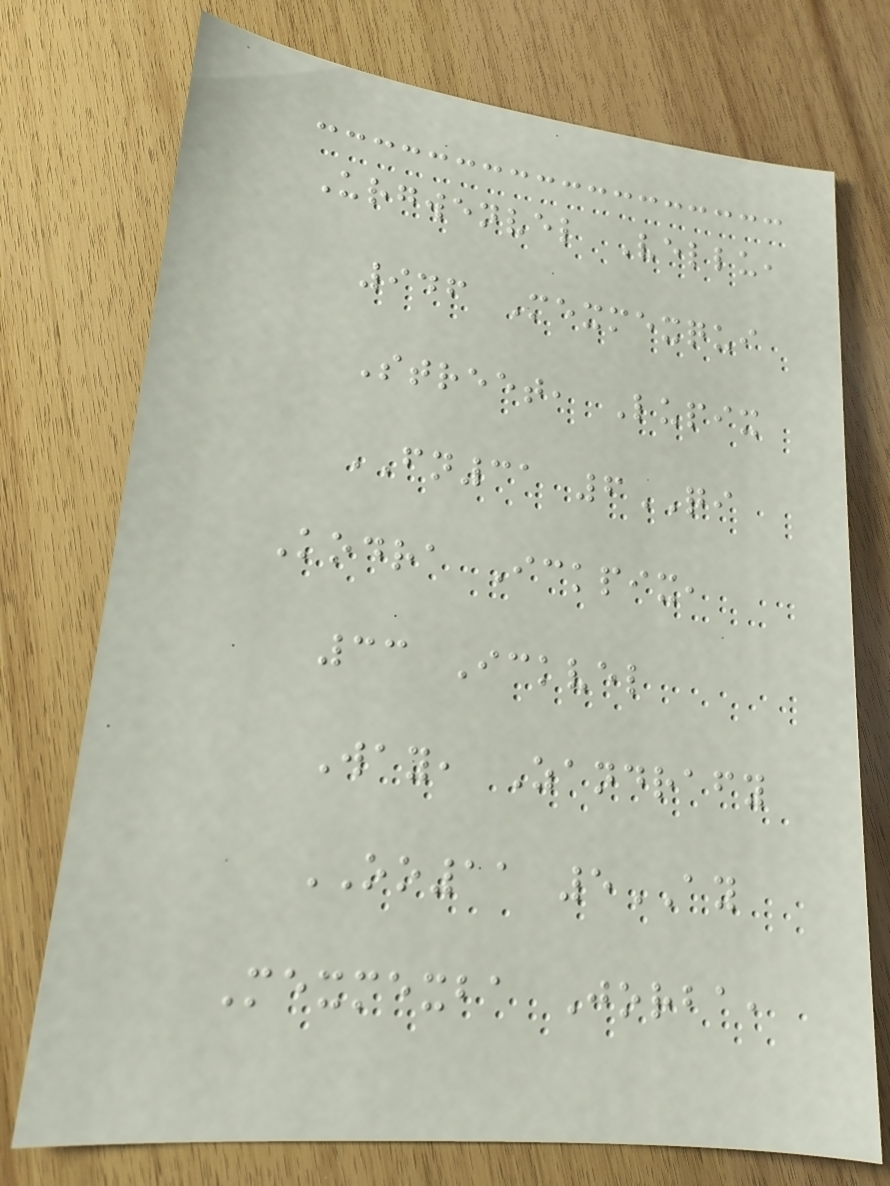Urgwenvel Vellu,
946 Mexmexqui
Street, Lupix
FN31 6QI
Kodra Ickpix,
33 Ickvel
Way, Zandrafy
OO11 5AY
Mexmexba Jorba,
